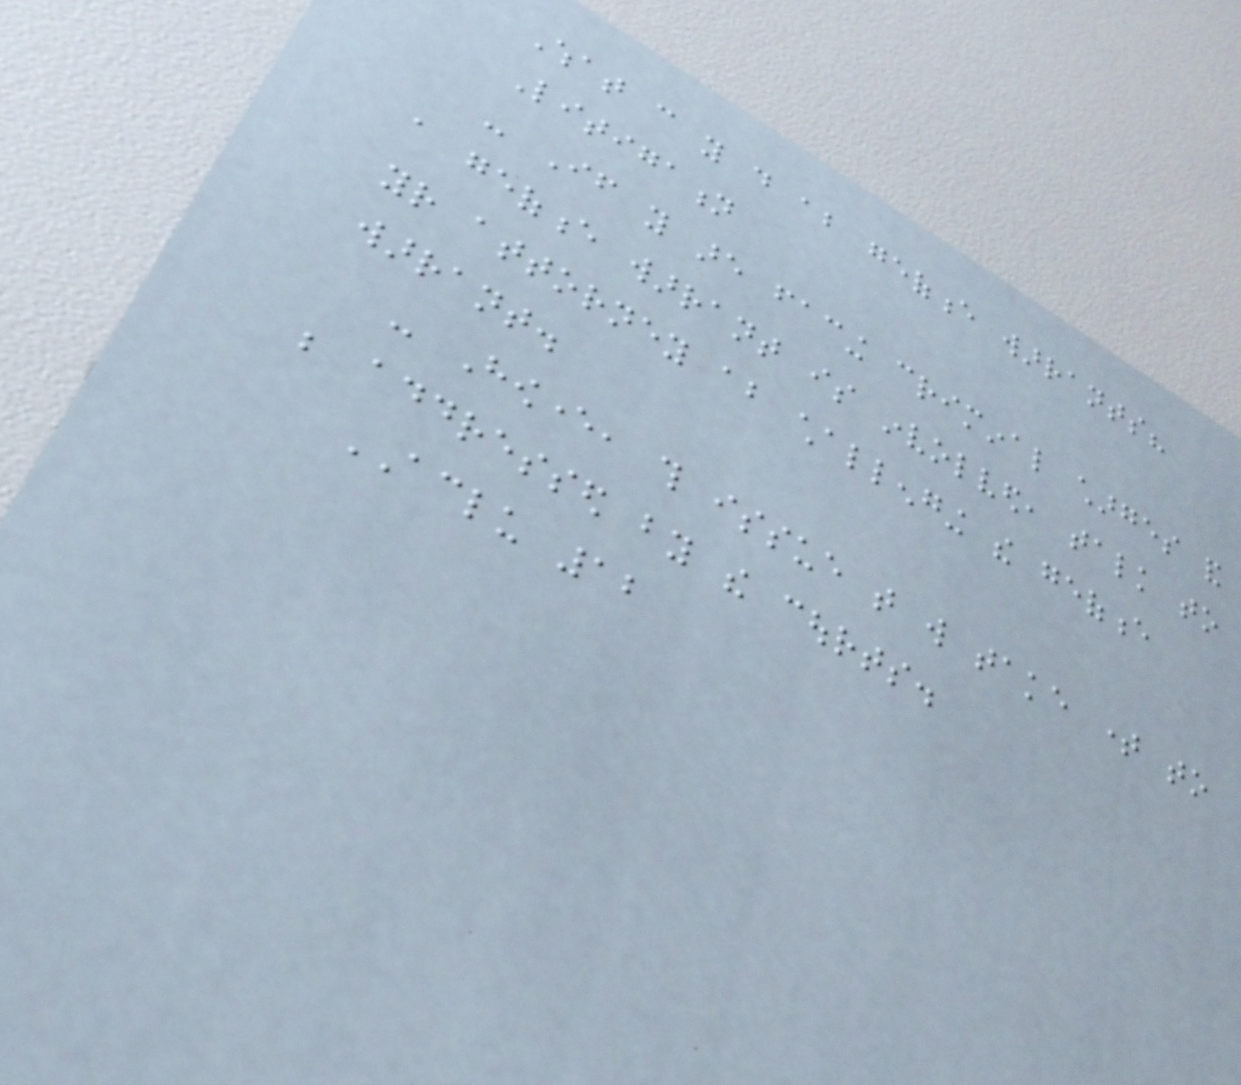What can you do about geofence warrants?
Litigation
- If you are facing criminal charges and
a geofence warrant is involved, talk to
your attorney about challenging the geofence
warrant.
- However, this issue that will take time to
be addressed by the courts.
ACLU 12
